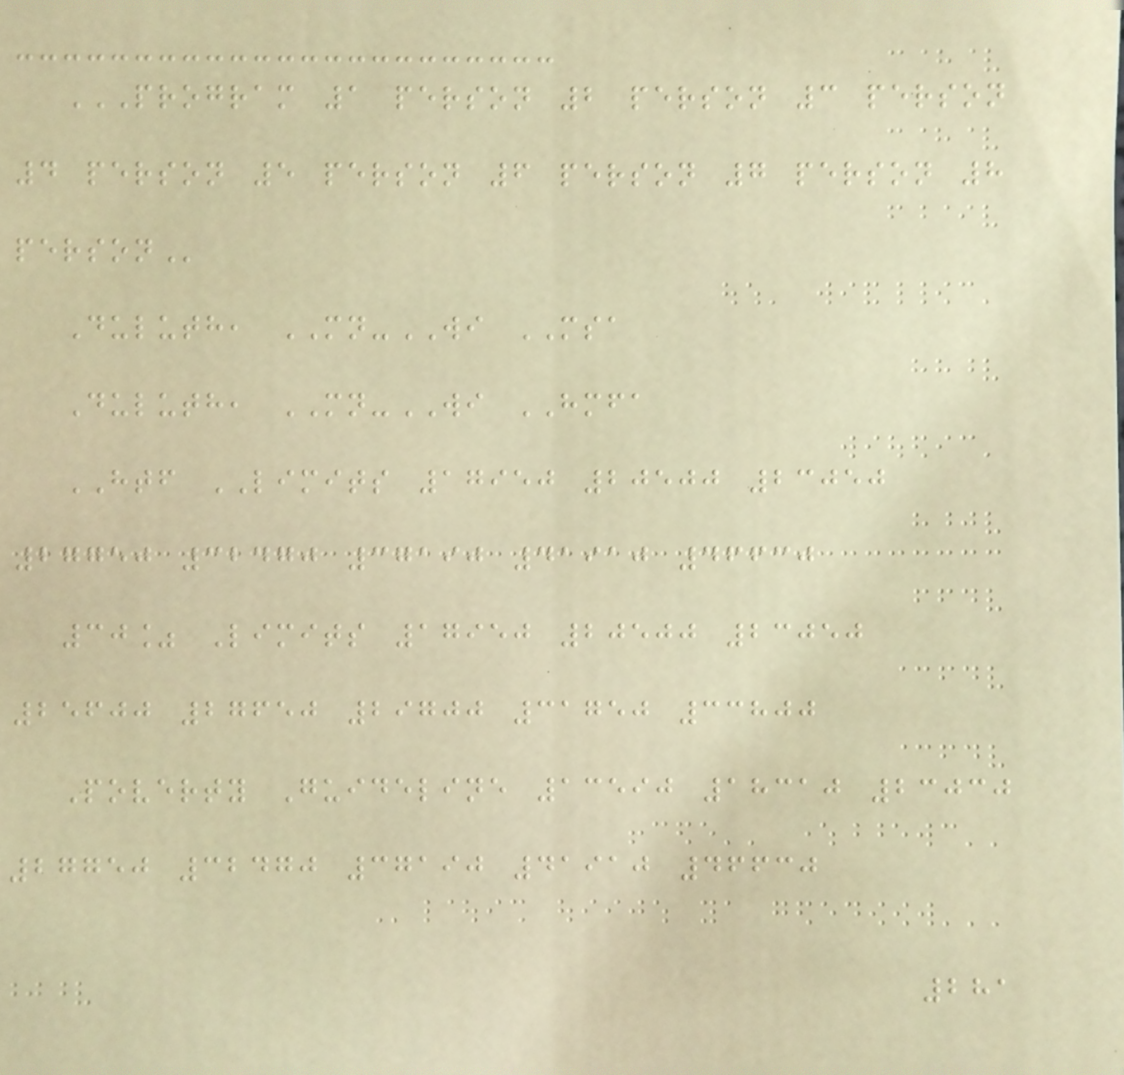PROGRAM 1 PERSON 2 PERSON 3 PERSON
4 PERSON 5 PERSON 6 PERSON 7 PERSON 8
PERSON
Duluth, MN-WI MSA
Duluth, MN-WI HMFA
HTF LIMITS 17950 20500 23050
27750 32470 37190 41910 46630
30% Limits 17950 20500 23050
25600 27650 29700 31750 33800
Poverty Guideline 13590 18310 23030
27750 32470 37190 41910 46630
281
